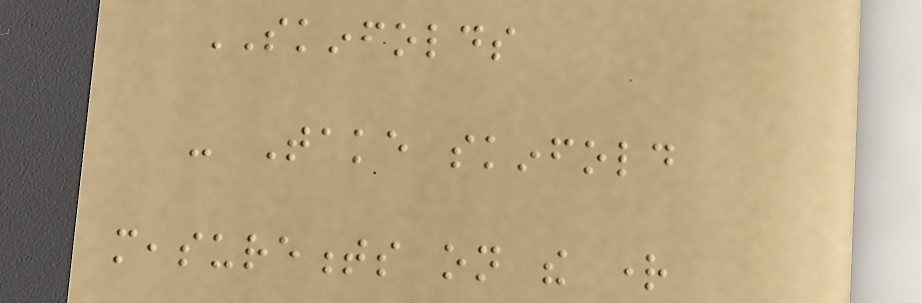SKINFOLDS
- Take skinfold
measurements on the right
